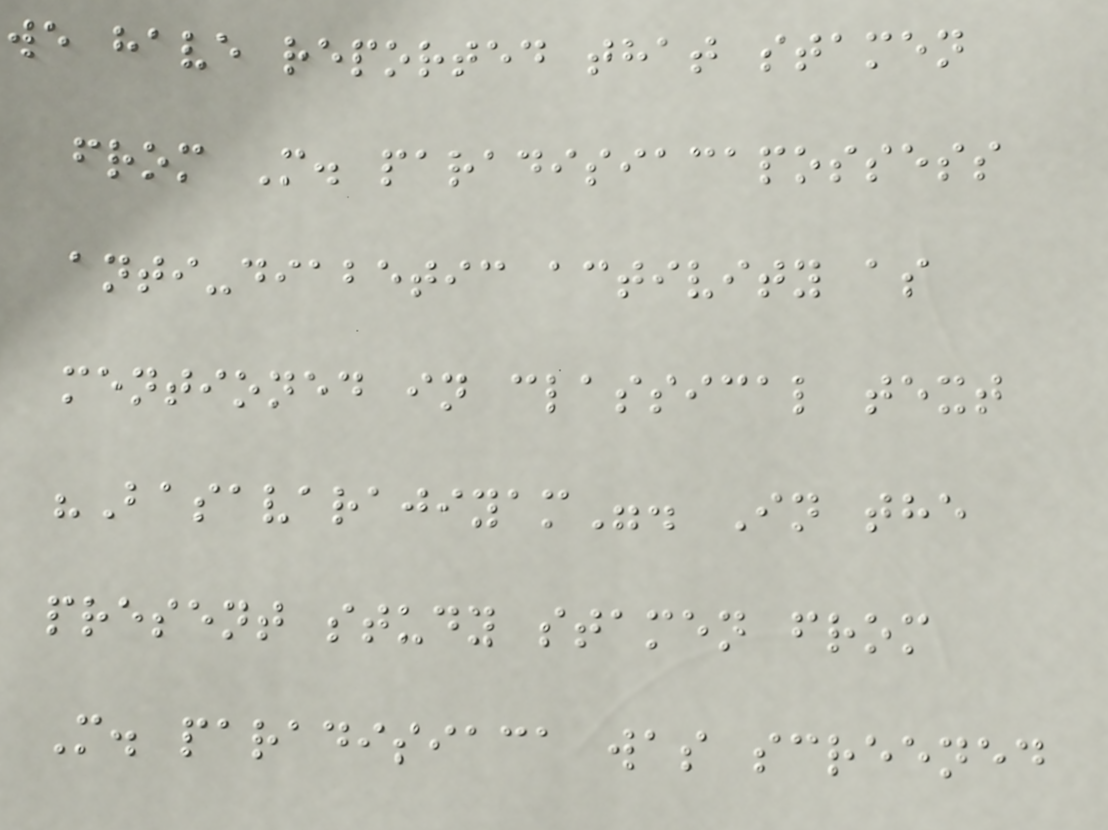we have reported that stamen
from M. paradisiacapossess
anti-diabetic activity as
mentioned in classical text
"Basavarajiyam". In the
present study stamen from
M. paradisiaca was screened
